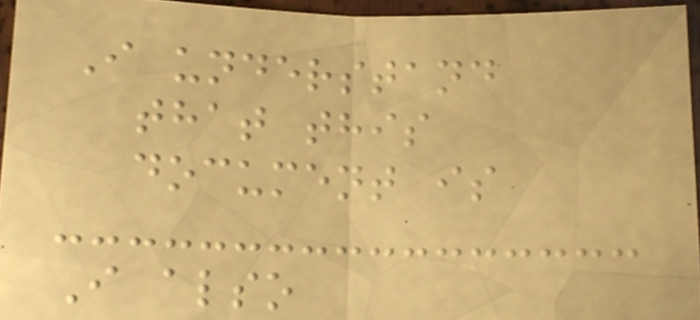I understand
that this
document is
I also
